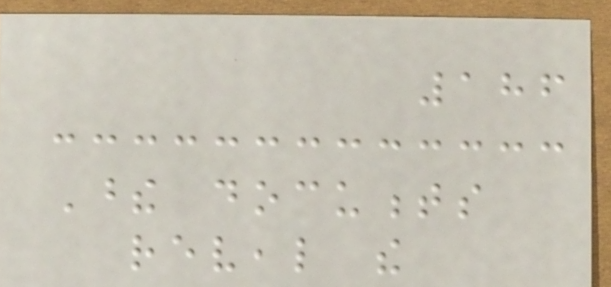186
These documents
reveal the
